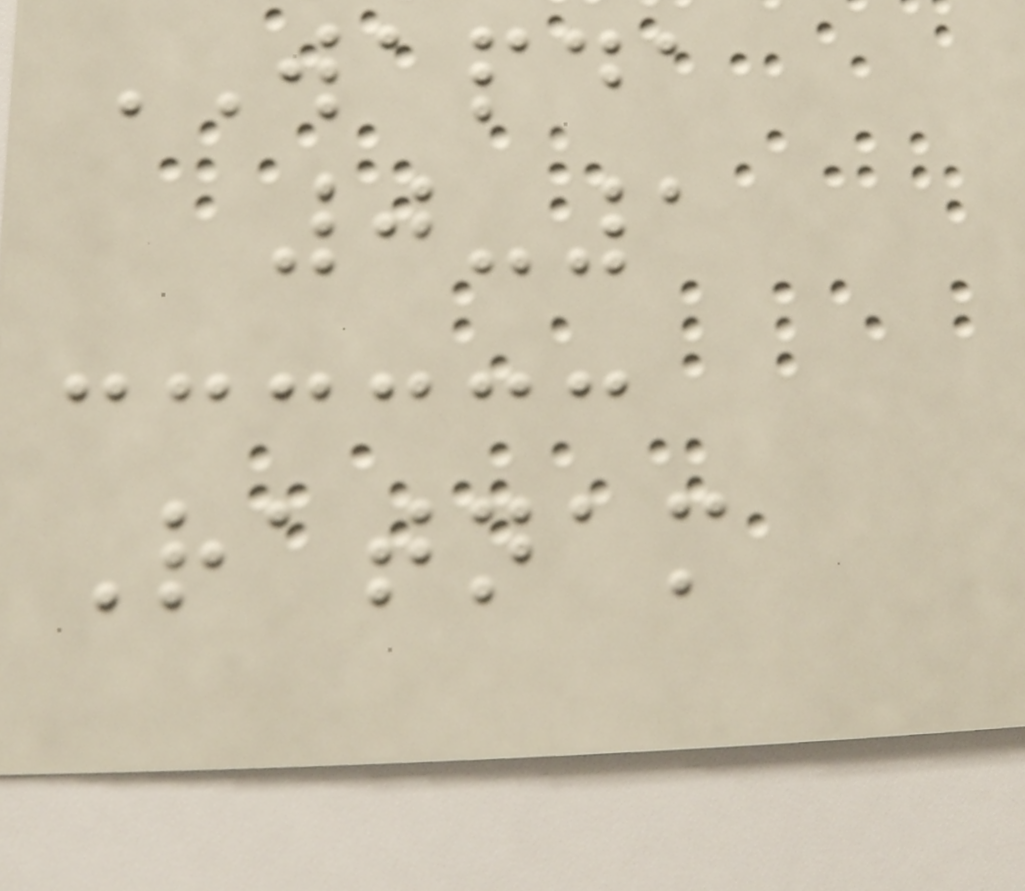WAPDA
0-1
Ratnam
